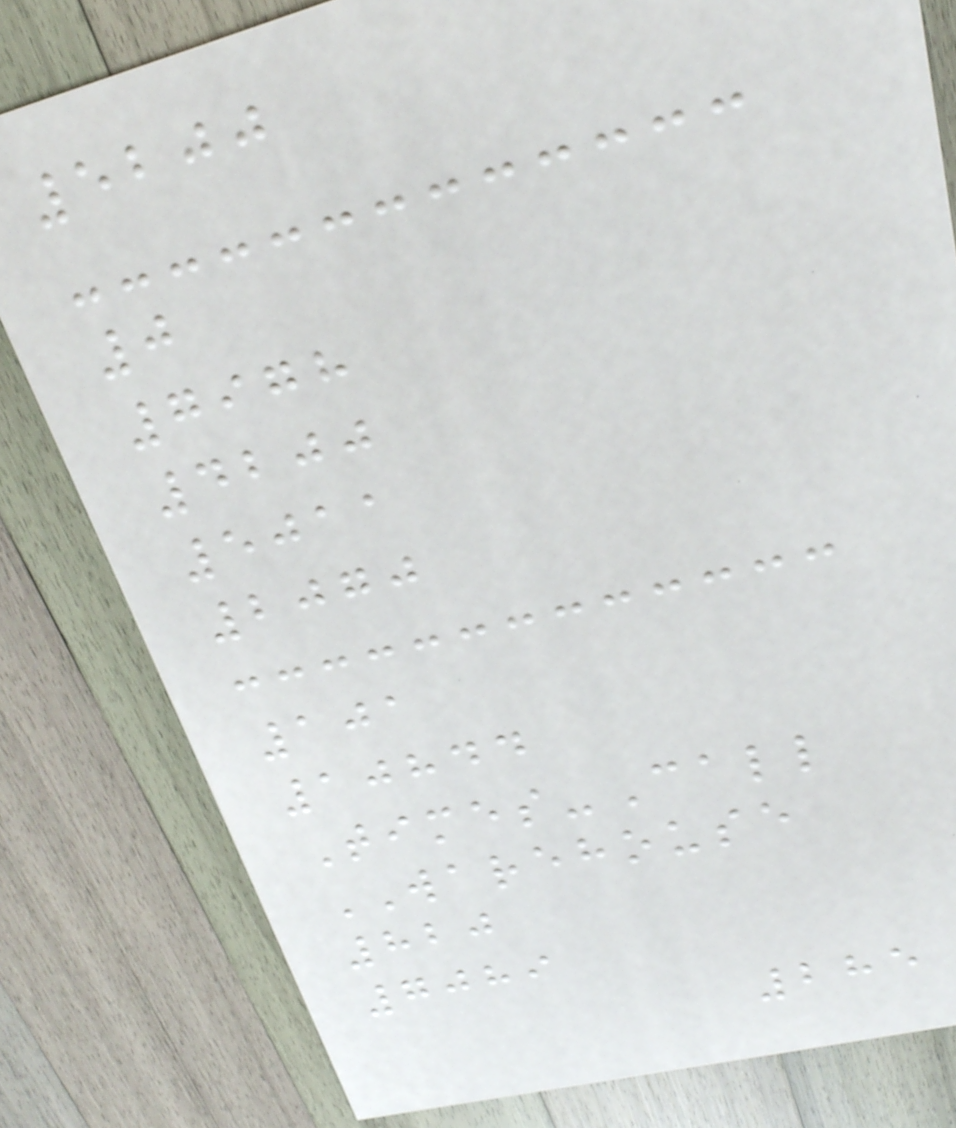5200
0
7978
4200
5011
2070
101
10844
Times-Call
WAREHOUSE
820
7089
285
